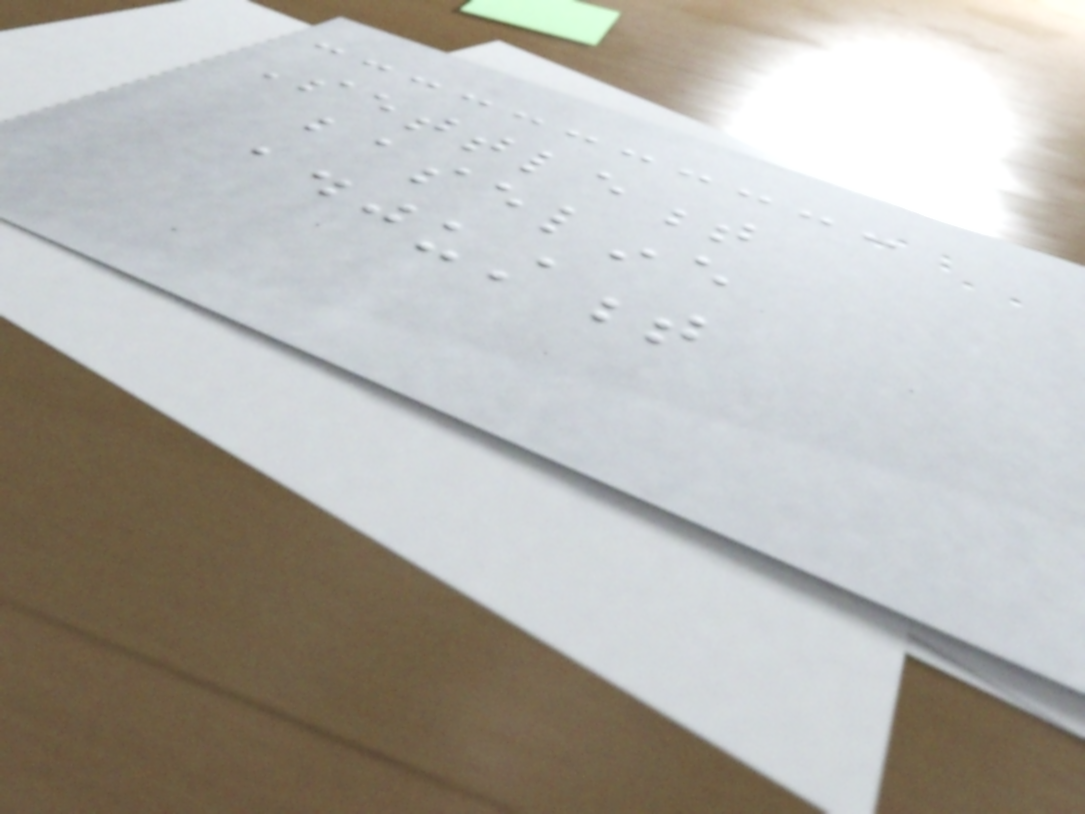Settlement
baseline
adjustment
